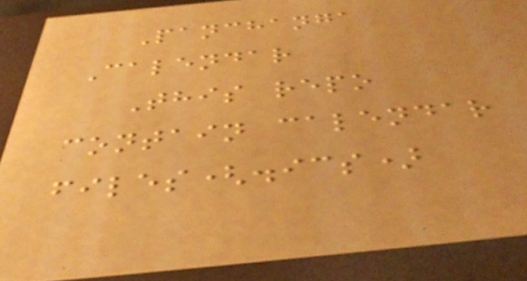Panchanga
Calendar
This repo
contain calendar
files(.ics)
